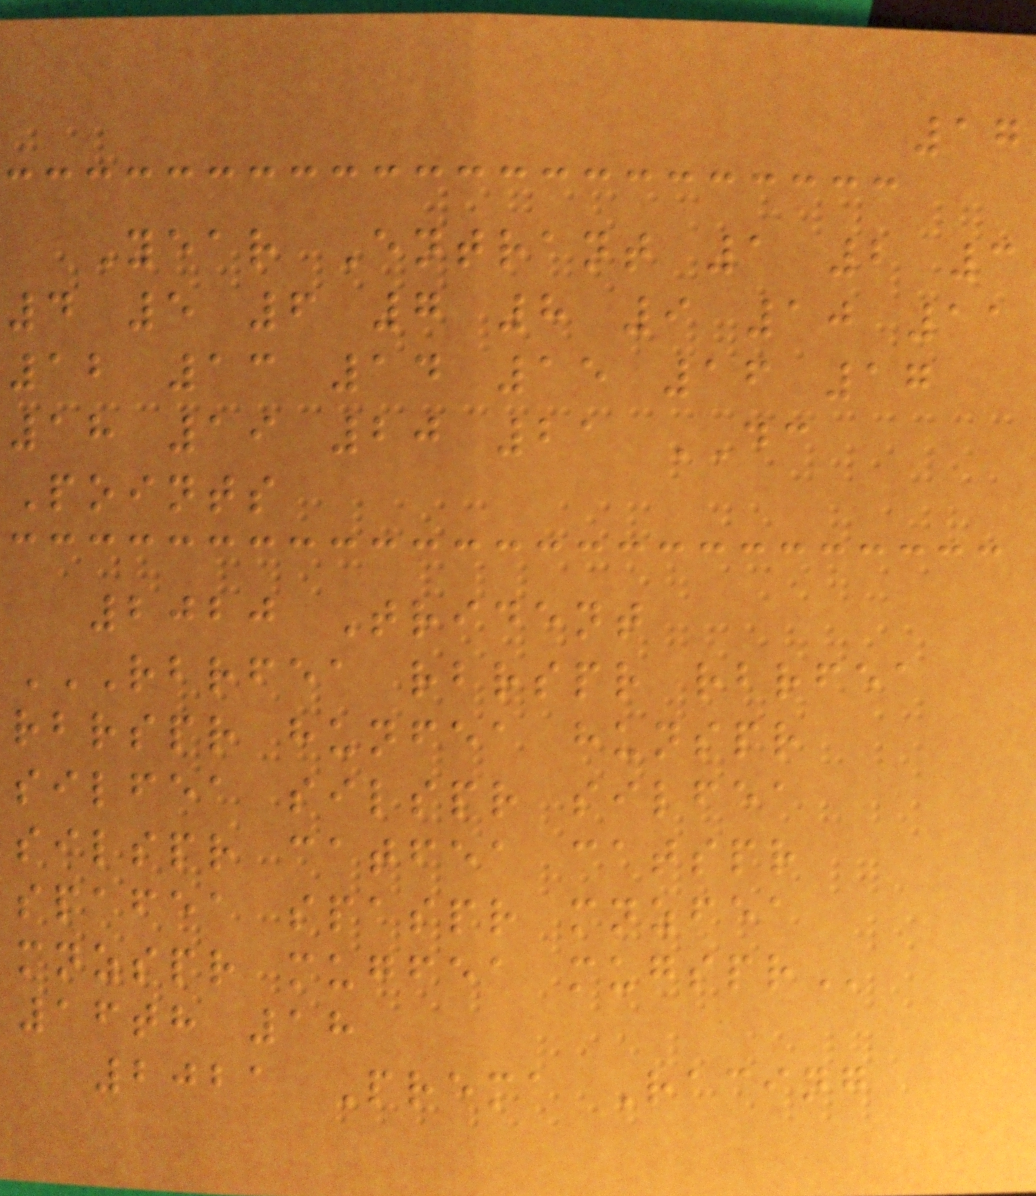17
Year Entrant 1 2 3
4 5 6 7 8 9 10 11
12 13 14 15 16 17
18 19 20 21 DC
Points
2020 Trident
RBRFEA RBRSPR RBRFEA
RBRSPR HUNFEA HUNSPR
SILFEA SILSPR SILFEA
SILSPR CATFEA CATSPR
SPAFEA SPASPR MNZFEA
MNZSPR MUGFEA MUGSPR
16th 18
2021 Prema Racing
